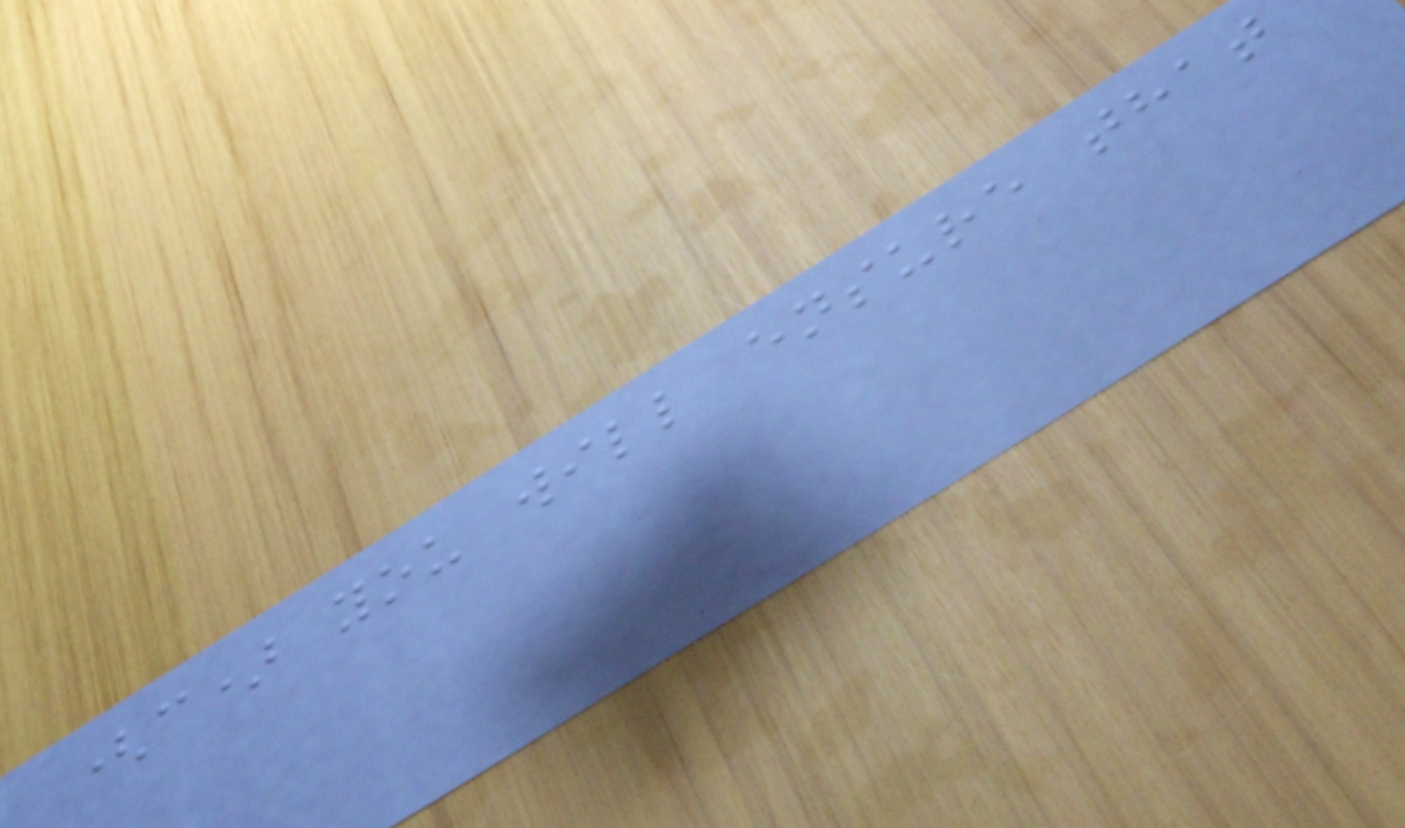(c) you will ensure that
